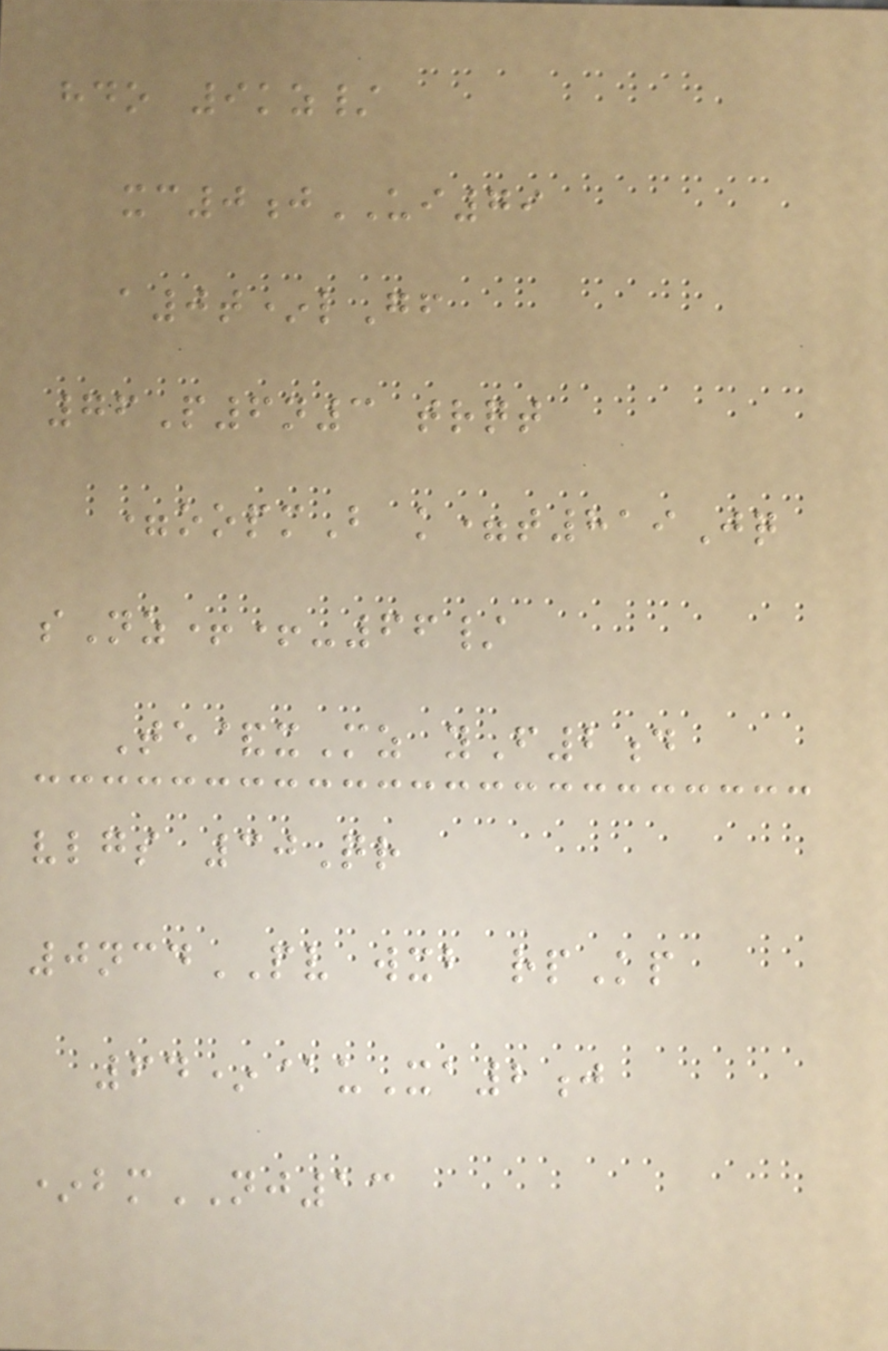hdo 9kz/
xc0jUI79
a0t*lGf
76P6n3 trqt
=oopmB k=t819Jq
sNz++-66/
Te&xMz yF2d
vlgs 30Qr
0ncdPV wxb rpKp
64*@uXa2j
*bmNJ13
